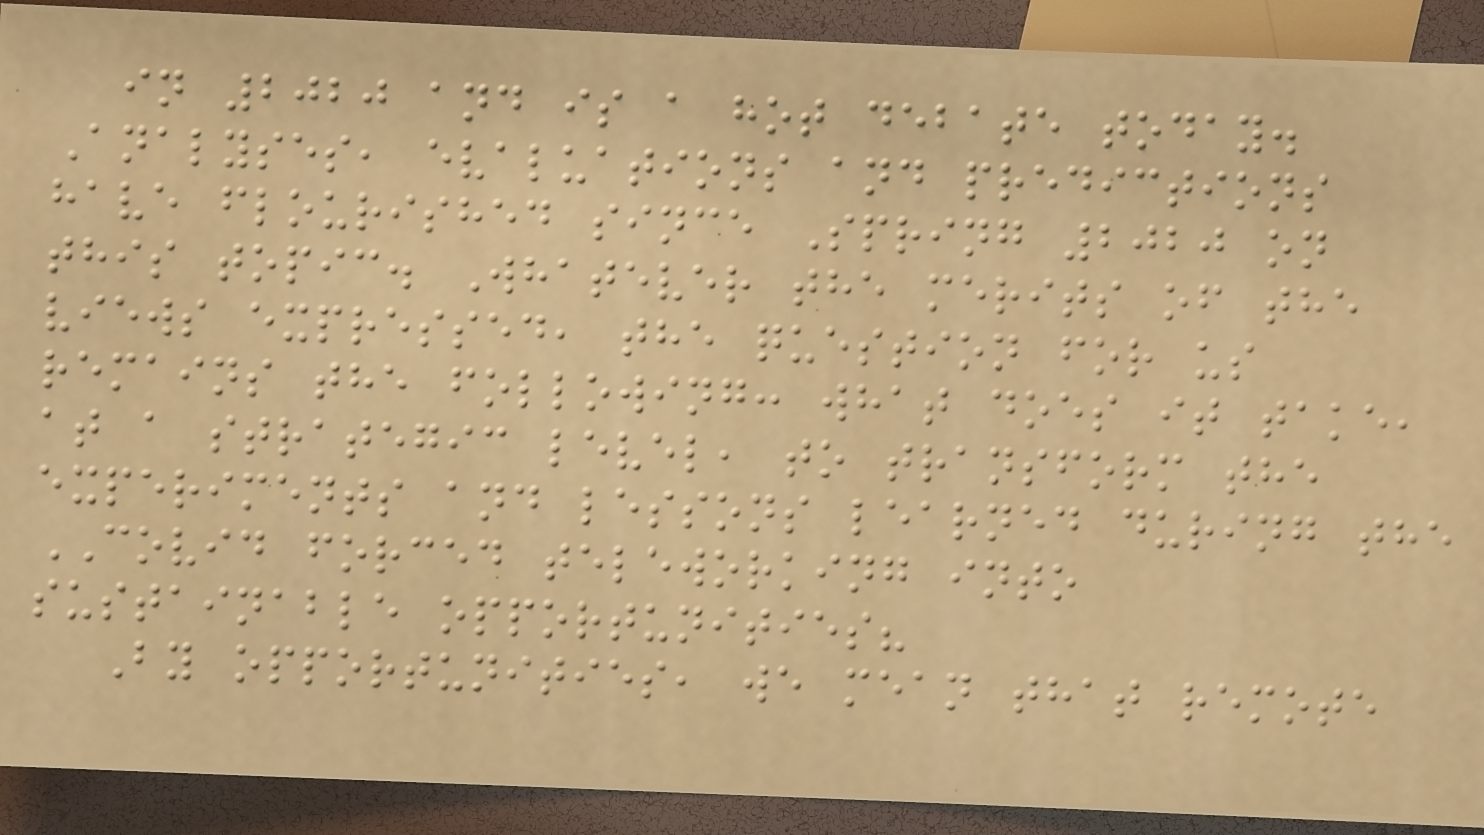in 2020 and is a hot debate today.
Analyses, evaluations and predictions
have flourished since Spring 2020 on
this topic. Whatever the merits of the
views expressed, the question for us
remains the following: what does it take,
at a strategic level, to transform the
experiments and lessons learned during the
COVID forced teleworking into
sustainable opportunities?
By opportunities, we mean that remote
